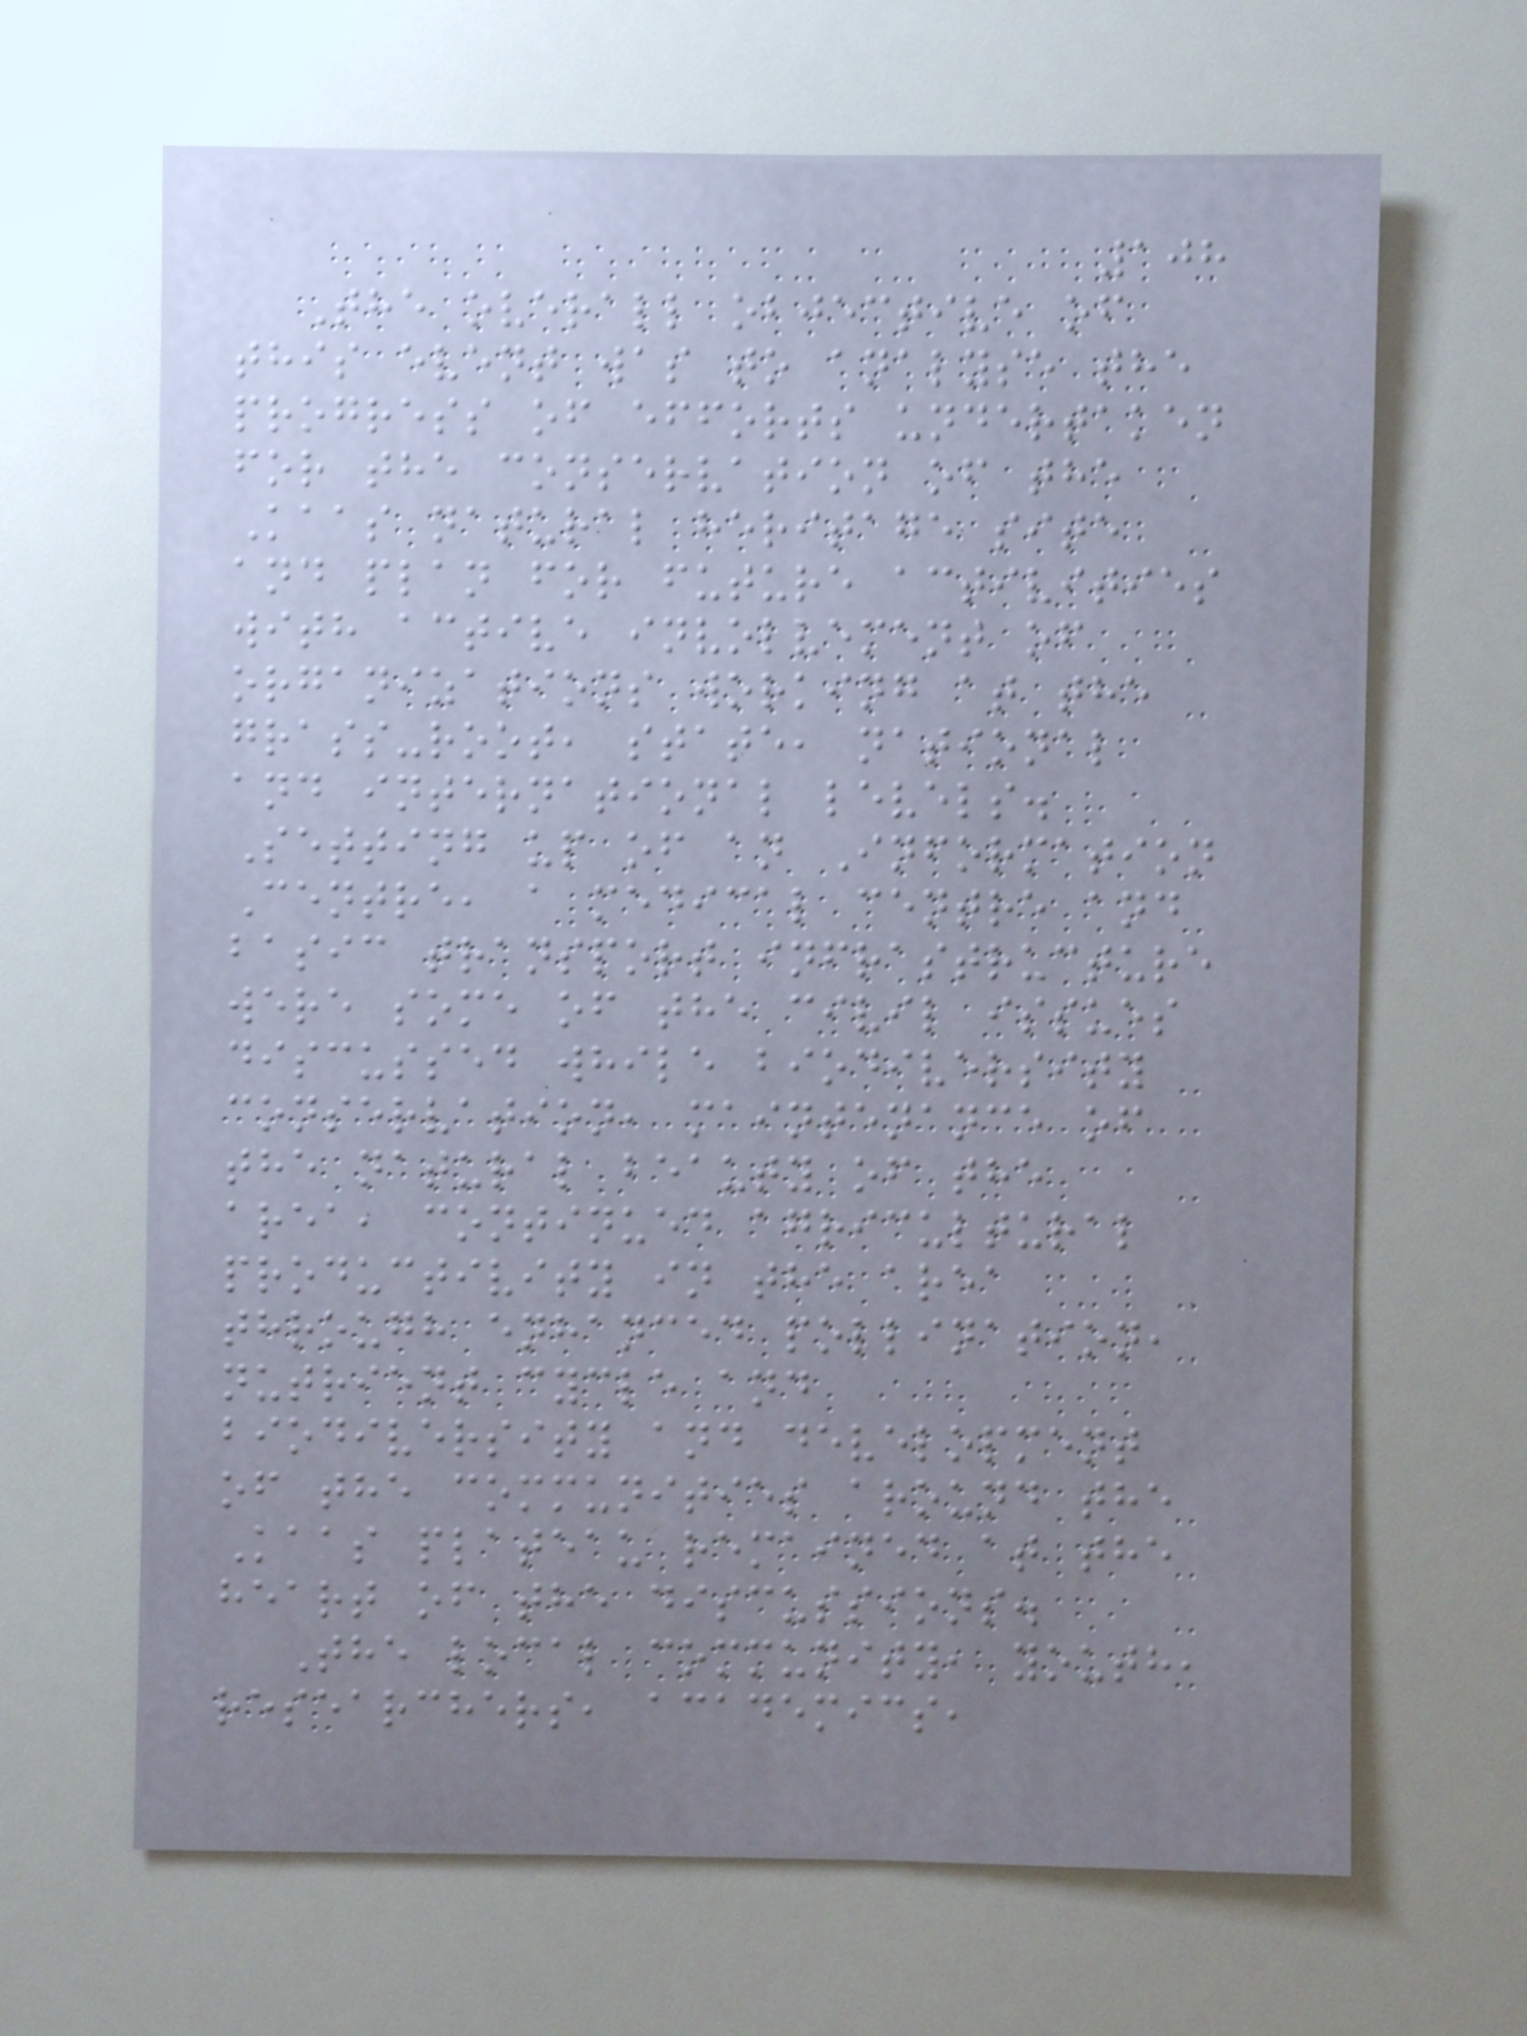108
The overall objective of
this event was to analyse the
progress of efforts undertaken
for the conservation of the
Kaas natural heritage site
and plan for future activities
with active involvement of
organizations working at the
grass-root, state, national
and international levels.
Setting up of an Information
Centre, a medical centre and
basic transport infrastructure
were some of the civil issues
discussed while biodiversity
conservation, maintenance of
the natural beauty of the
area, continued agricultural
productivity in the area
through enhanced pollination,
nutrient cycle and
biodiversity and development
of the communities around the
Kaas plateau remained at the
heart of the discussions.
The local community, youth,
researchers, academics,
